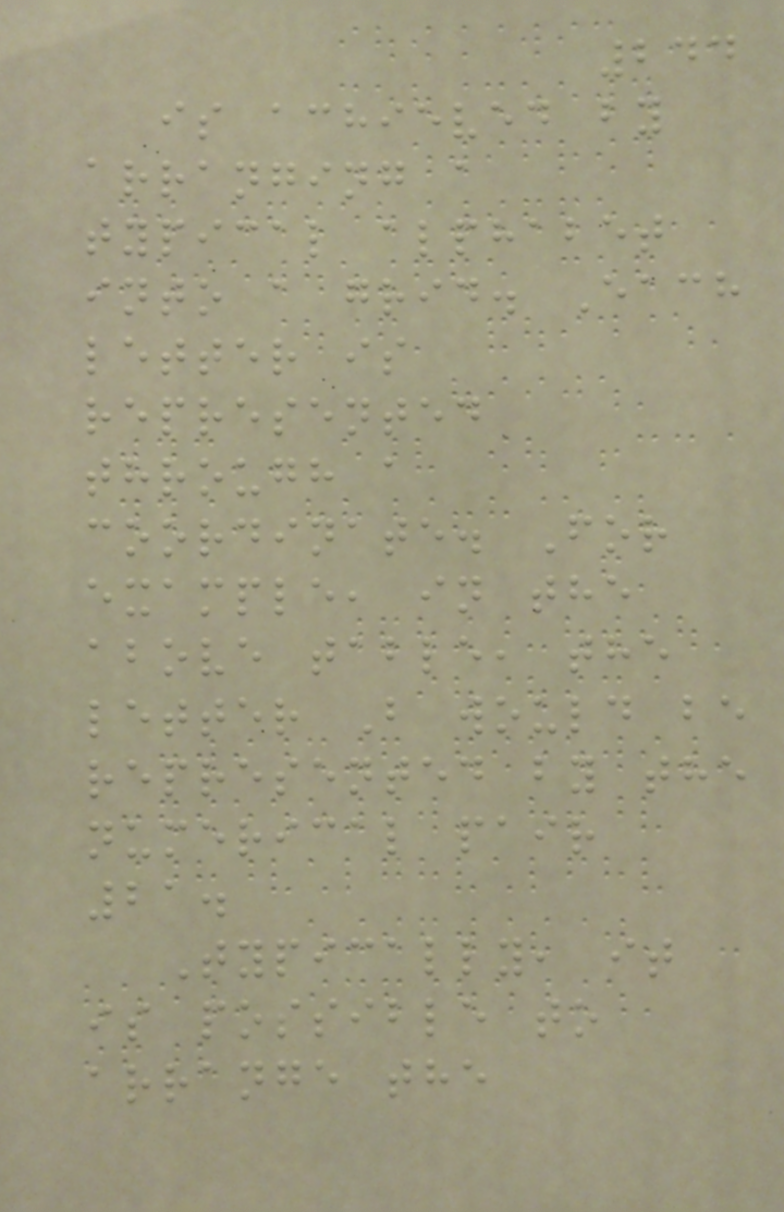244
is achieved by
arranging a
typical alphabet
into a grid. Each
letter is
represented
through a
coordinate. For
example, in the
above table, the
letter B would be
represented by the
numerical pair
21.
Typically, it
is possible to
arrange the
